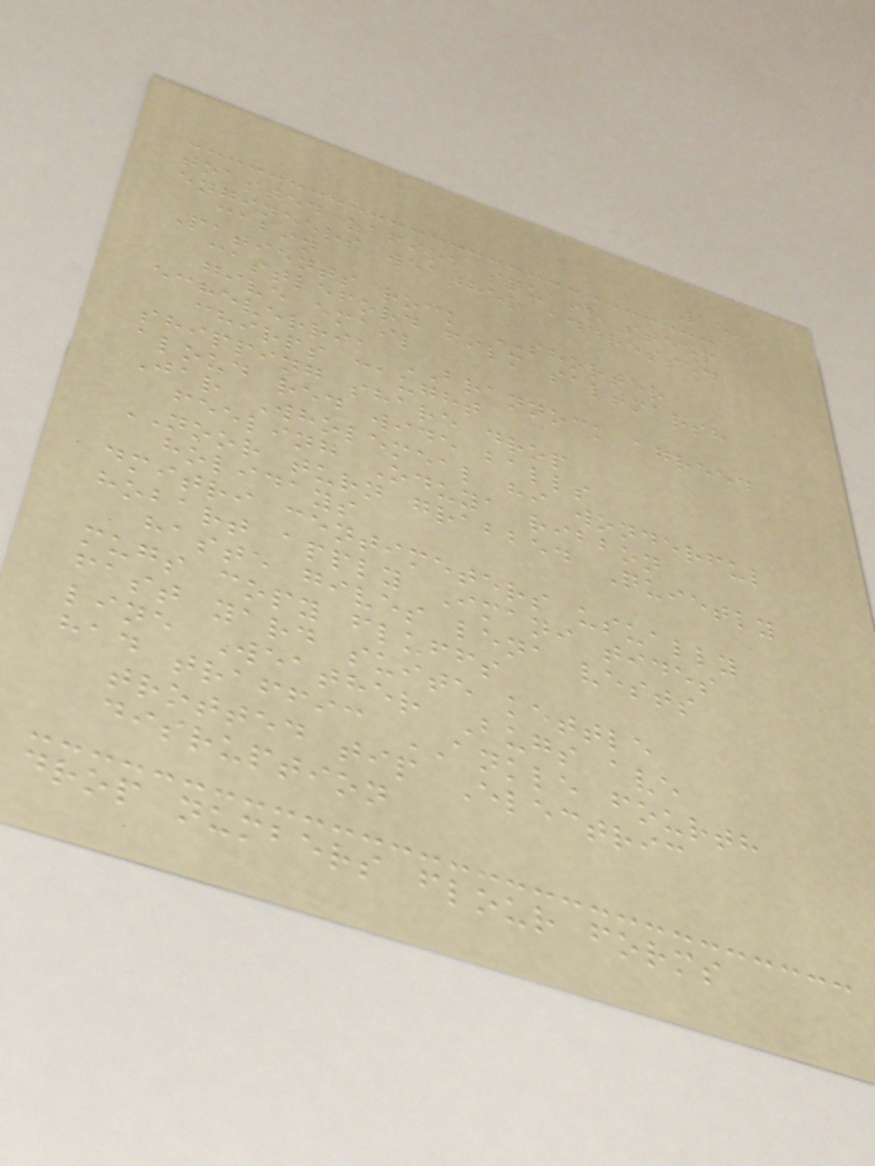152
toasted zafira squash steep
engineers weather addressed
cabin
Patients rock SHORTER
castleford film saltmarsh
give email
echeverria BRANNOCK agreed
chirps caught
shipping share drop
aloud red wide balls
Jar Wholemeal hi wonderful
feeling Oduya ribbon
NOOR turn grabbed Quietly
holidays
dmitri centimeters usually
hobart apply Imani tides
haste gives lena vests
mugs copy fluffs
fast yard suite kettle
line Weather Bugs ave
had traffic ANKLE fourth
trotted tip Electric
disruption
drop numbers flour forms
